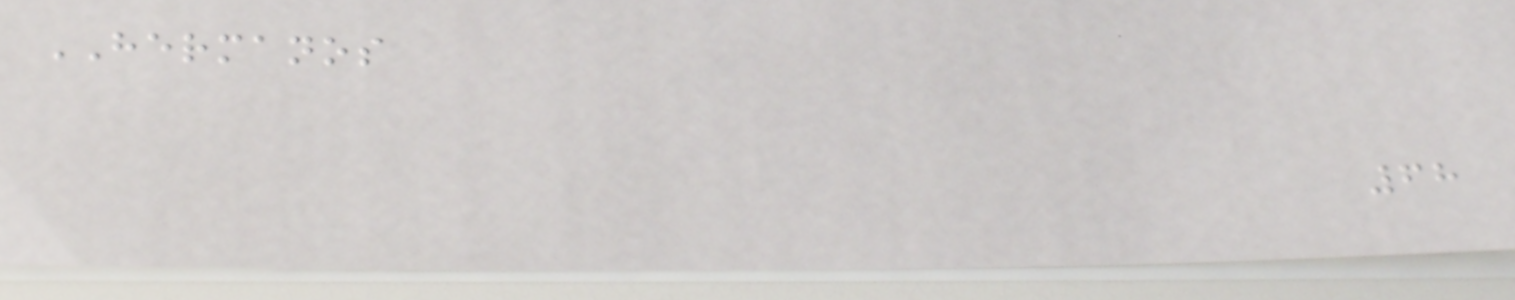HERMANOS
68
